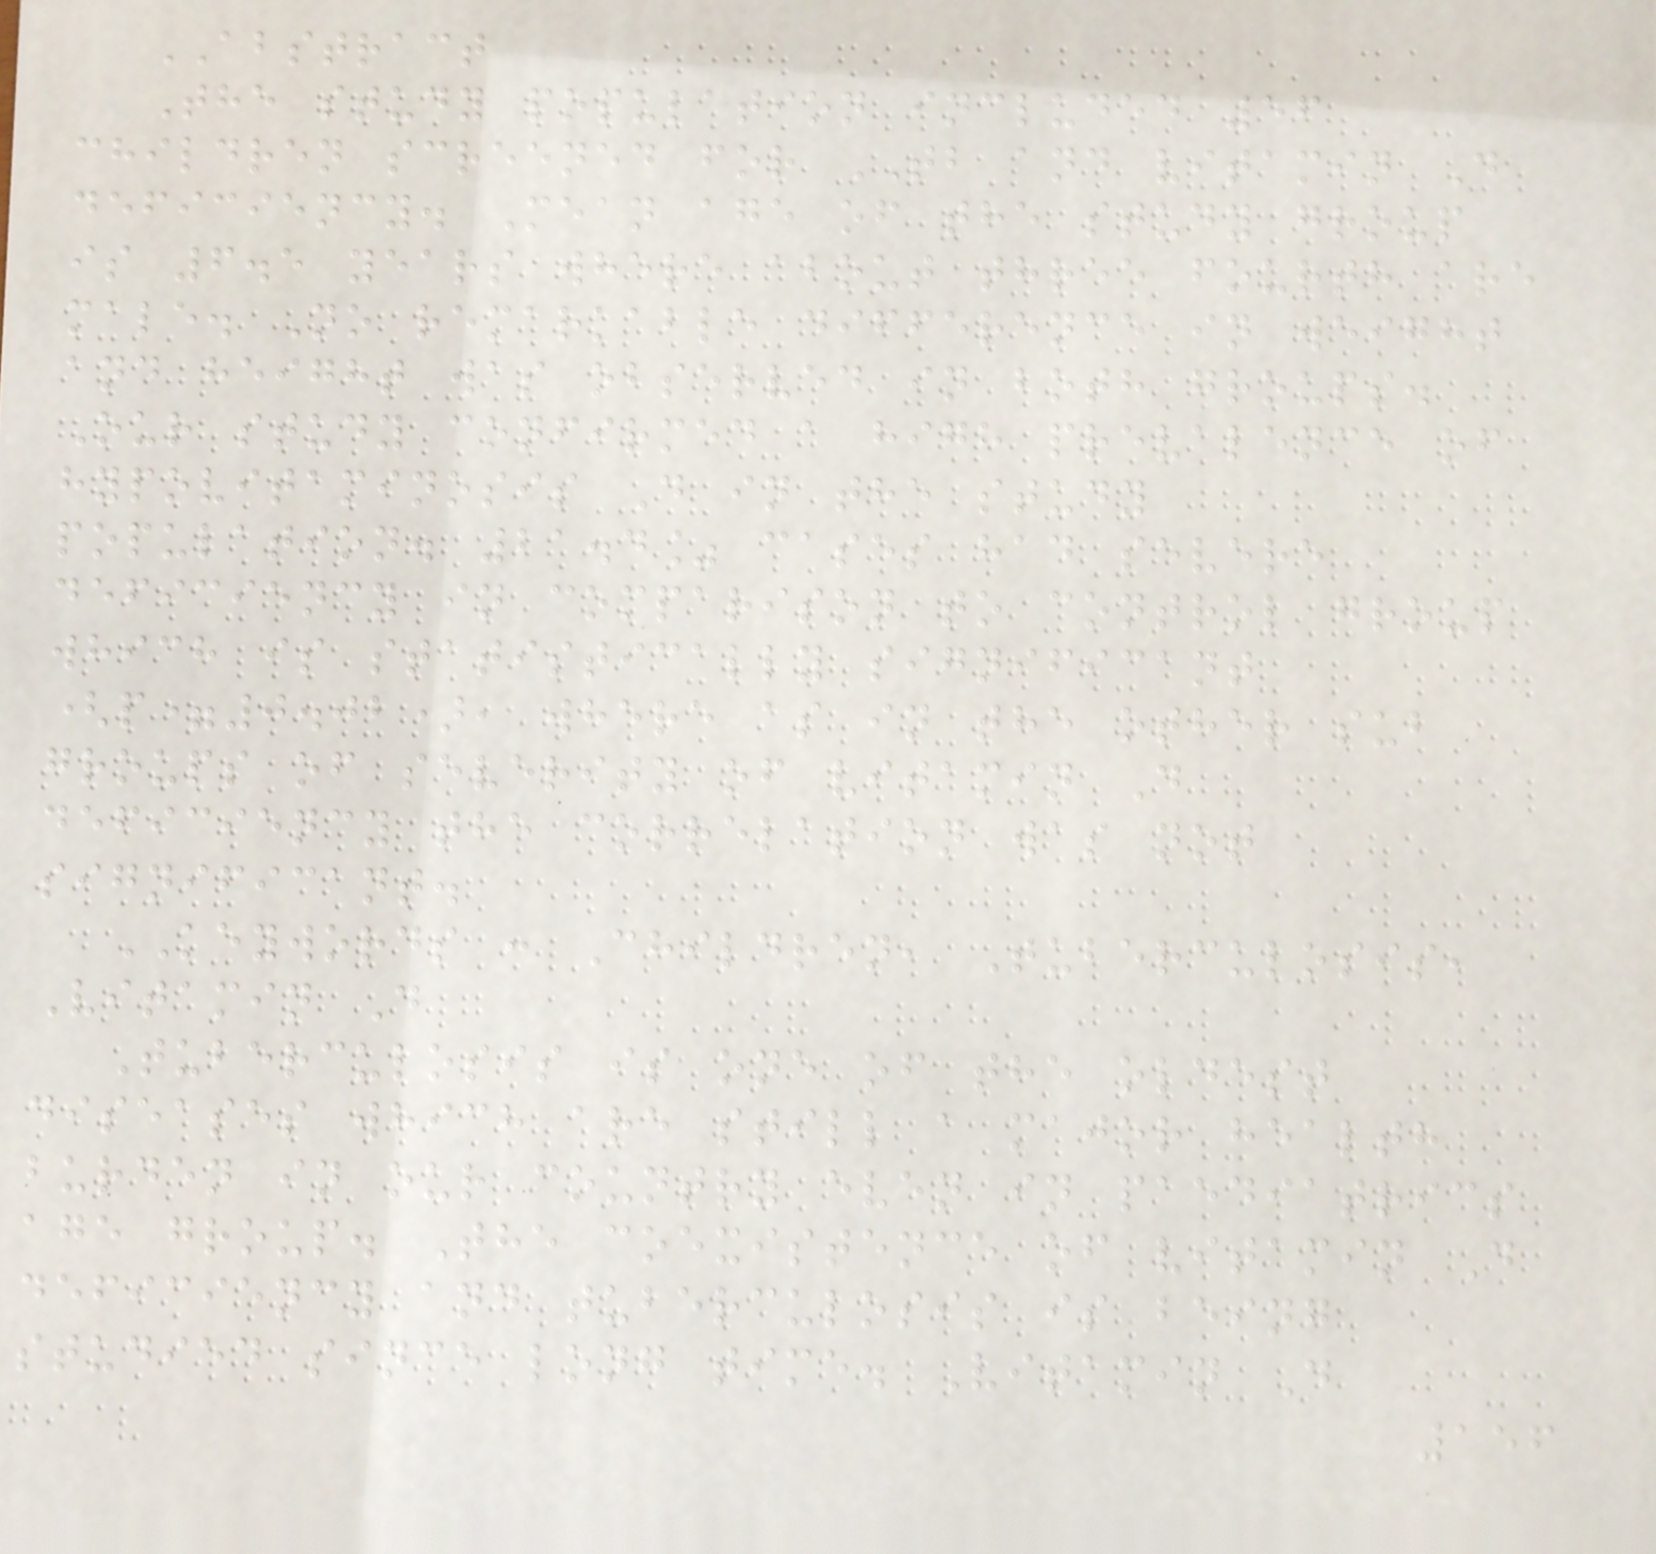ABSTRACT
The study population included 56
children screened for TB and vitamin D
deficiency. Mean age of the study group
is 6.5 years where about three fourth are
male. No remarkable difference in weight
and height was observed in both groups.
Our study confirmed a high prevalence of
hypovitaminosis D in the study
population. 21.4% cases had severe
deficiency in comparison to control group
which is statistically significant
(p=0.02), where as in the other sub
groups of severity of vitamin D
deficiency the correlation was not
significant.
KEYWORDS : Children, Tuberculosis,
Vitamin D
Tuberculosis is one of the oldest
diseases which are still a major health
burden in our country even in paediatrics
age group. The coexistence of vitamin D
deficiency and tuberculosis is being
studied since long time. Vitamin D
156
